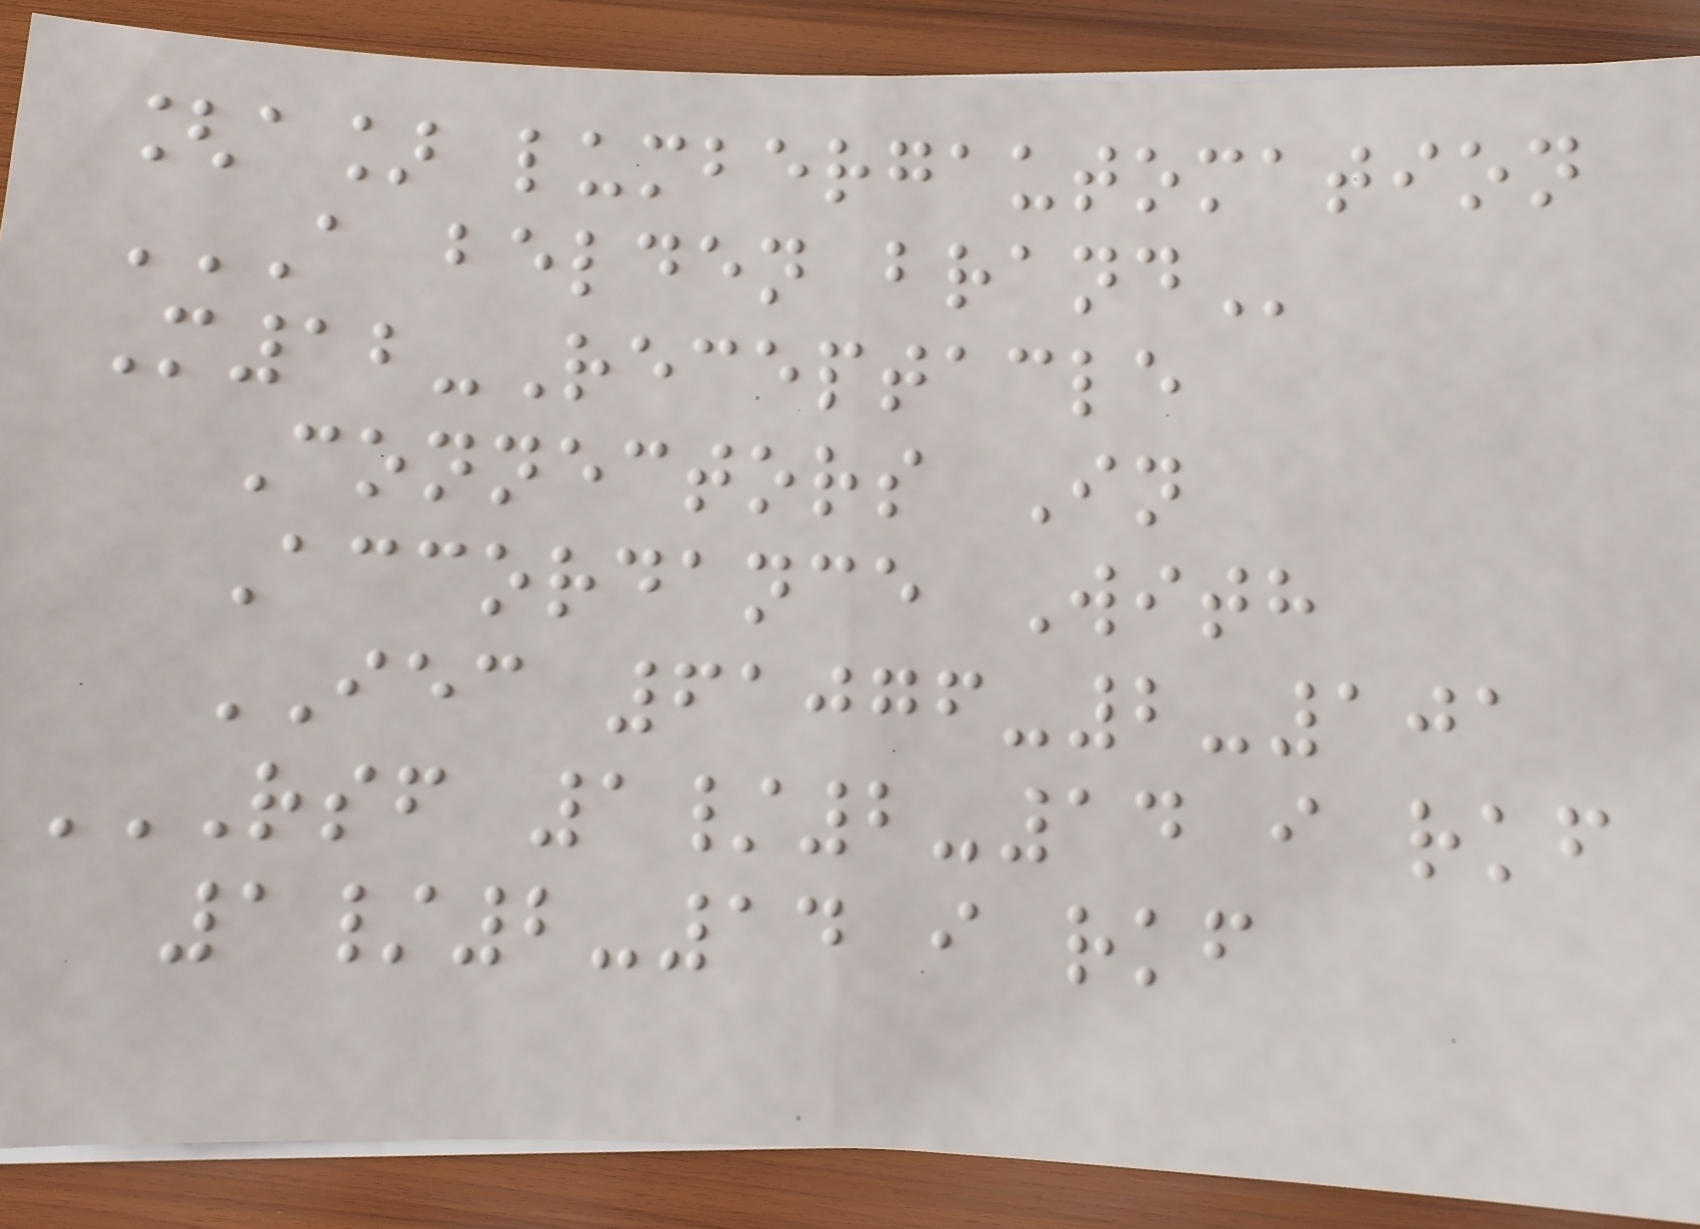[a] lumbergautomation
A BELDEN BRAND
M12-Receptacle
Connectors In
Accordance With
IEC 61076-2-101
RSF 1/2-14 I RKF
1/2-14 I RKF
